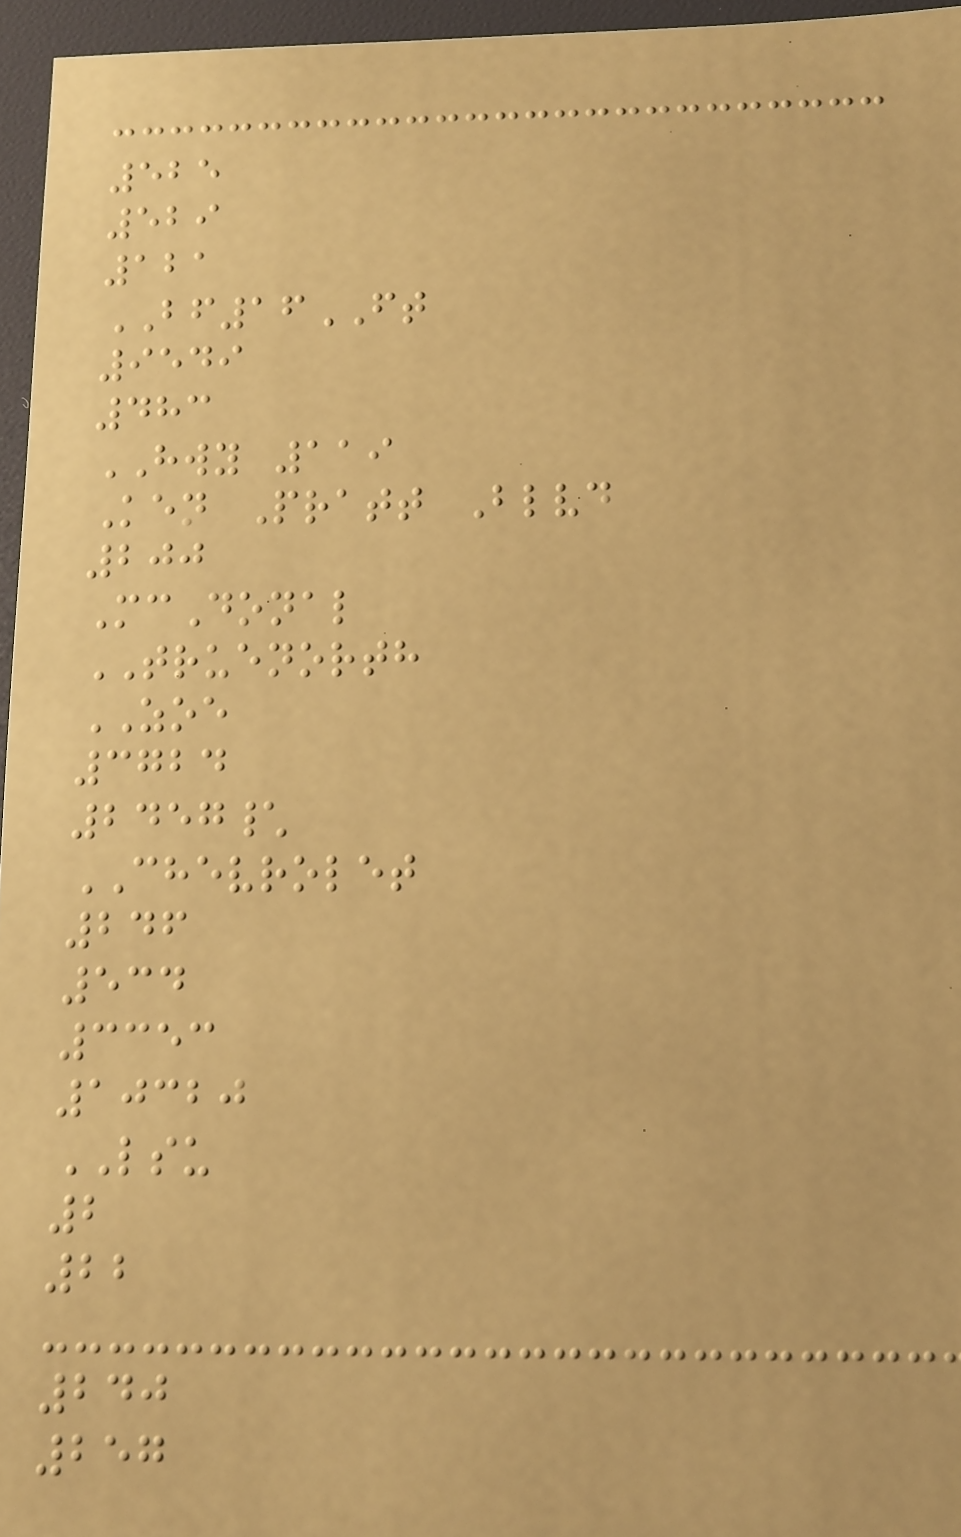525
529
121
BF16FT
9549
483
HWY 119
Ken Pratt Blvd
200
McDonal
TRUENORTH
ZOE
3724
2457\
CHEVROLET
246
534
3353
10320
LSU
2
22
240
257
